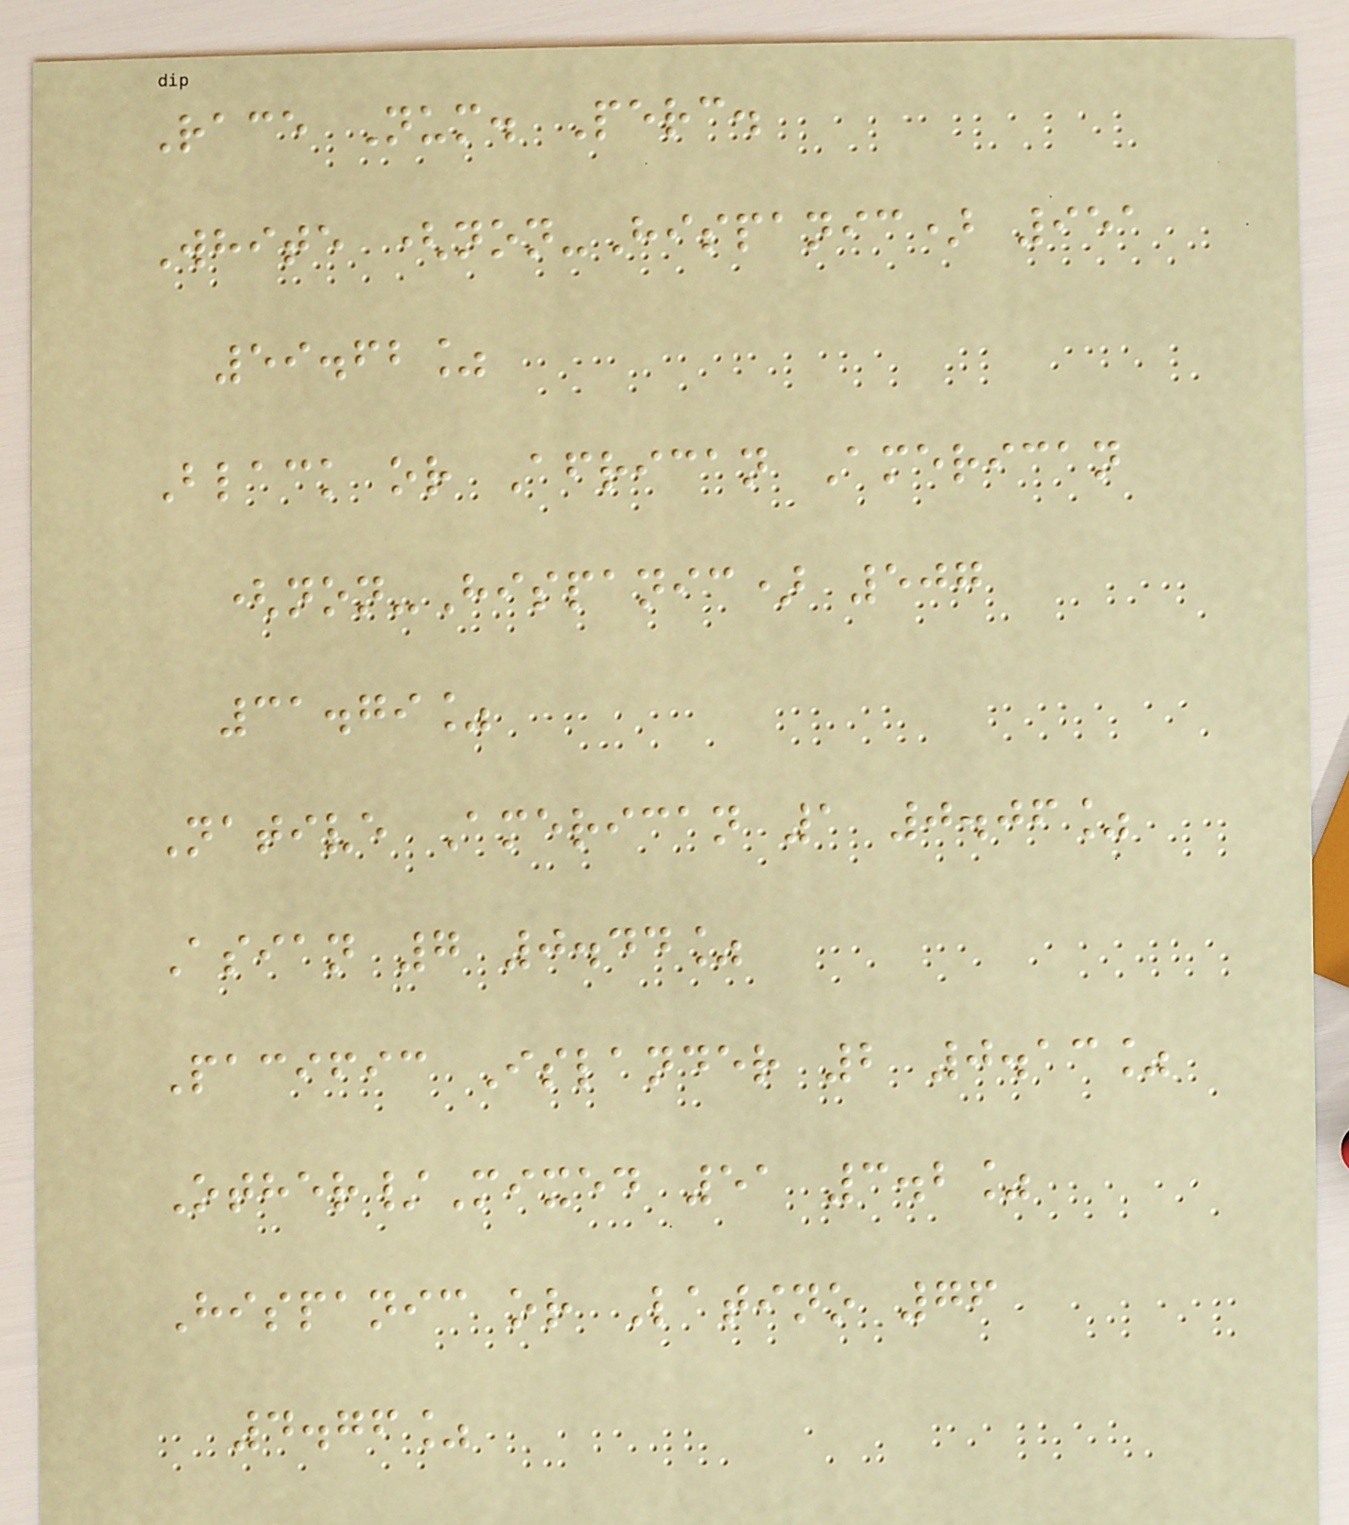Race Num. Perc.
White (non-Hispanic) 951
59.62%
Black or African American
(non-Hispanic) 507
31.79%
Native American 1 0.06%
Asian 7 0.44%
Pacific Islander 2 0.13%
Other/Mixed 51 3.2%
Hispanic or Latino 76
4.76%
